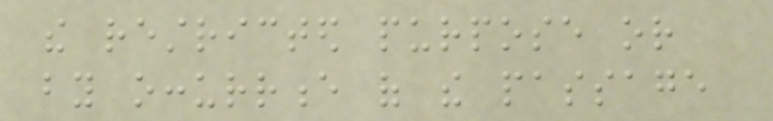the restricted purpose or
by occurrence of the passage
